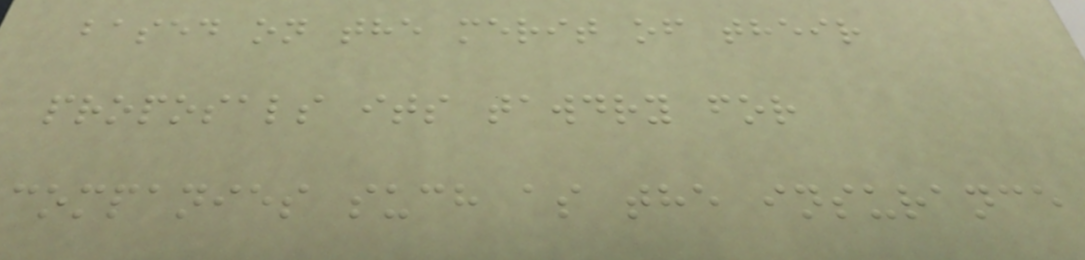based on the merit of their
proposals its tawdry for
companies such as the insurance
